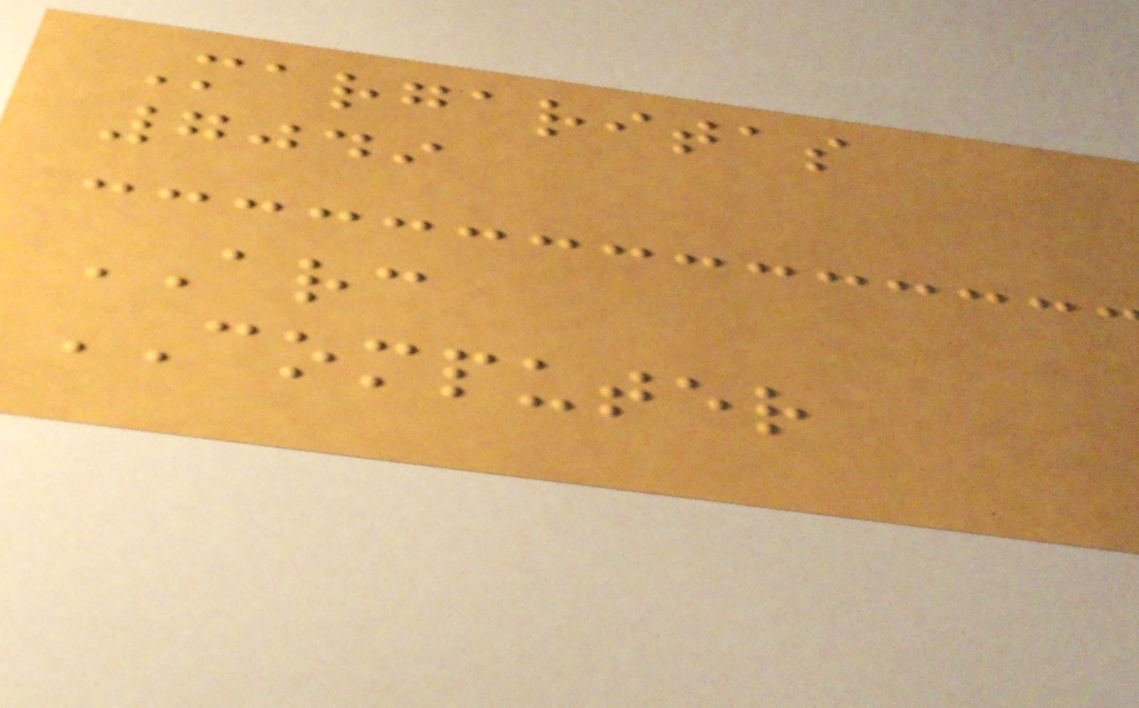Margaritas
7049
ARC
COMPUTER
